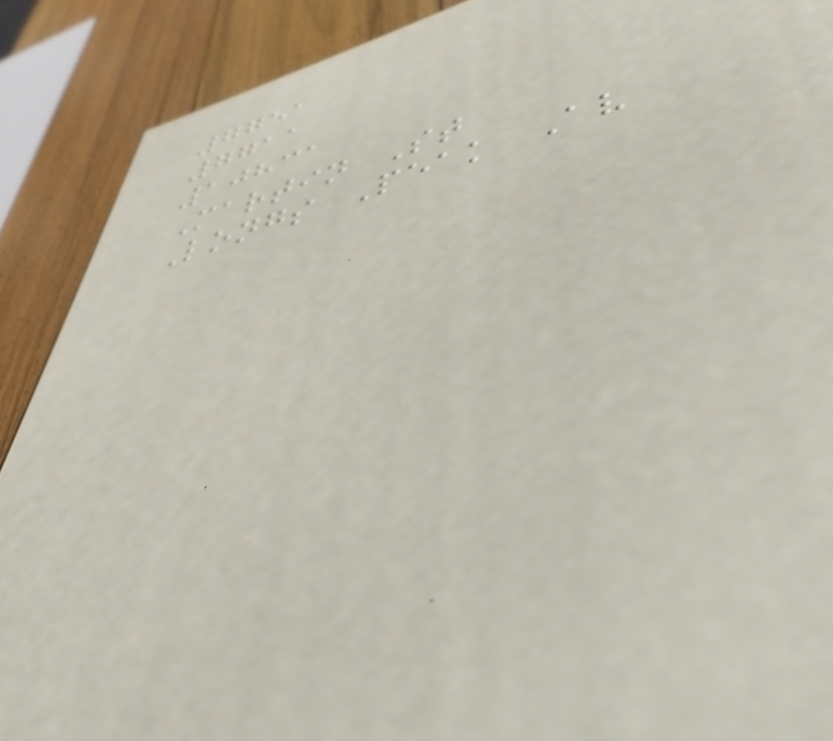7751
7711
10831
Martin St
Longs Peak Av
